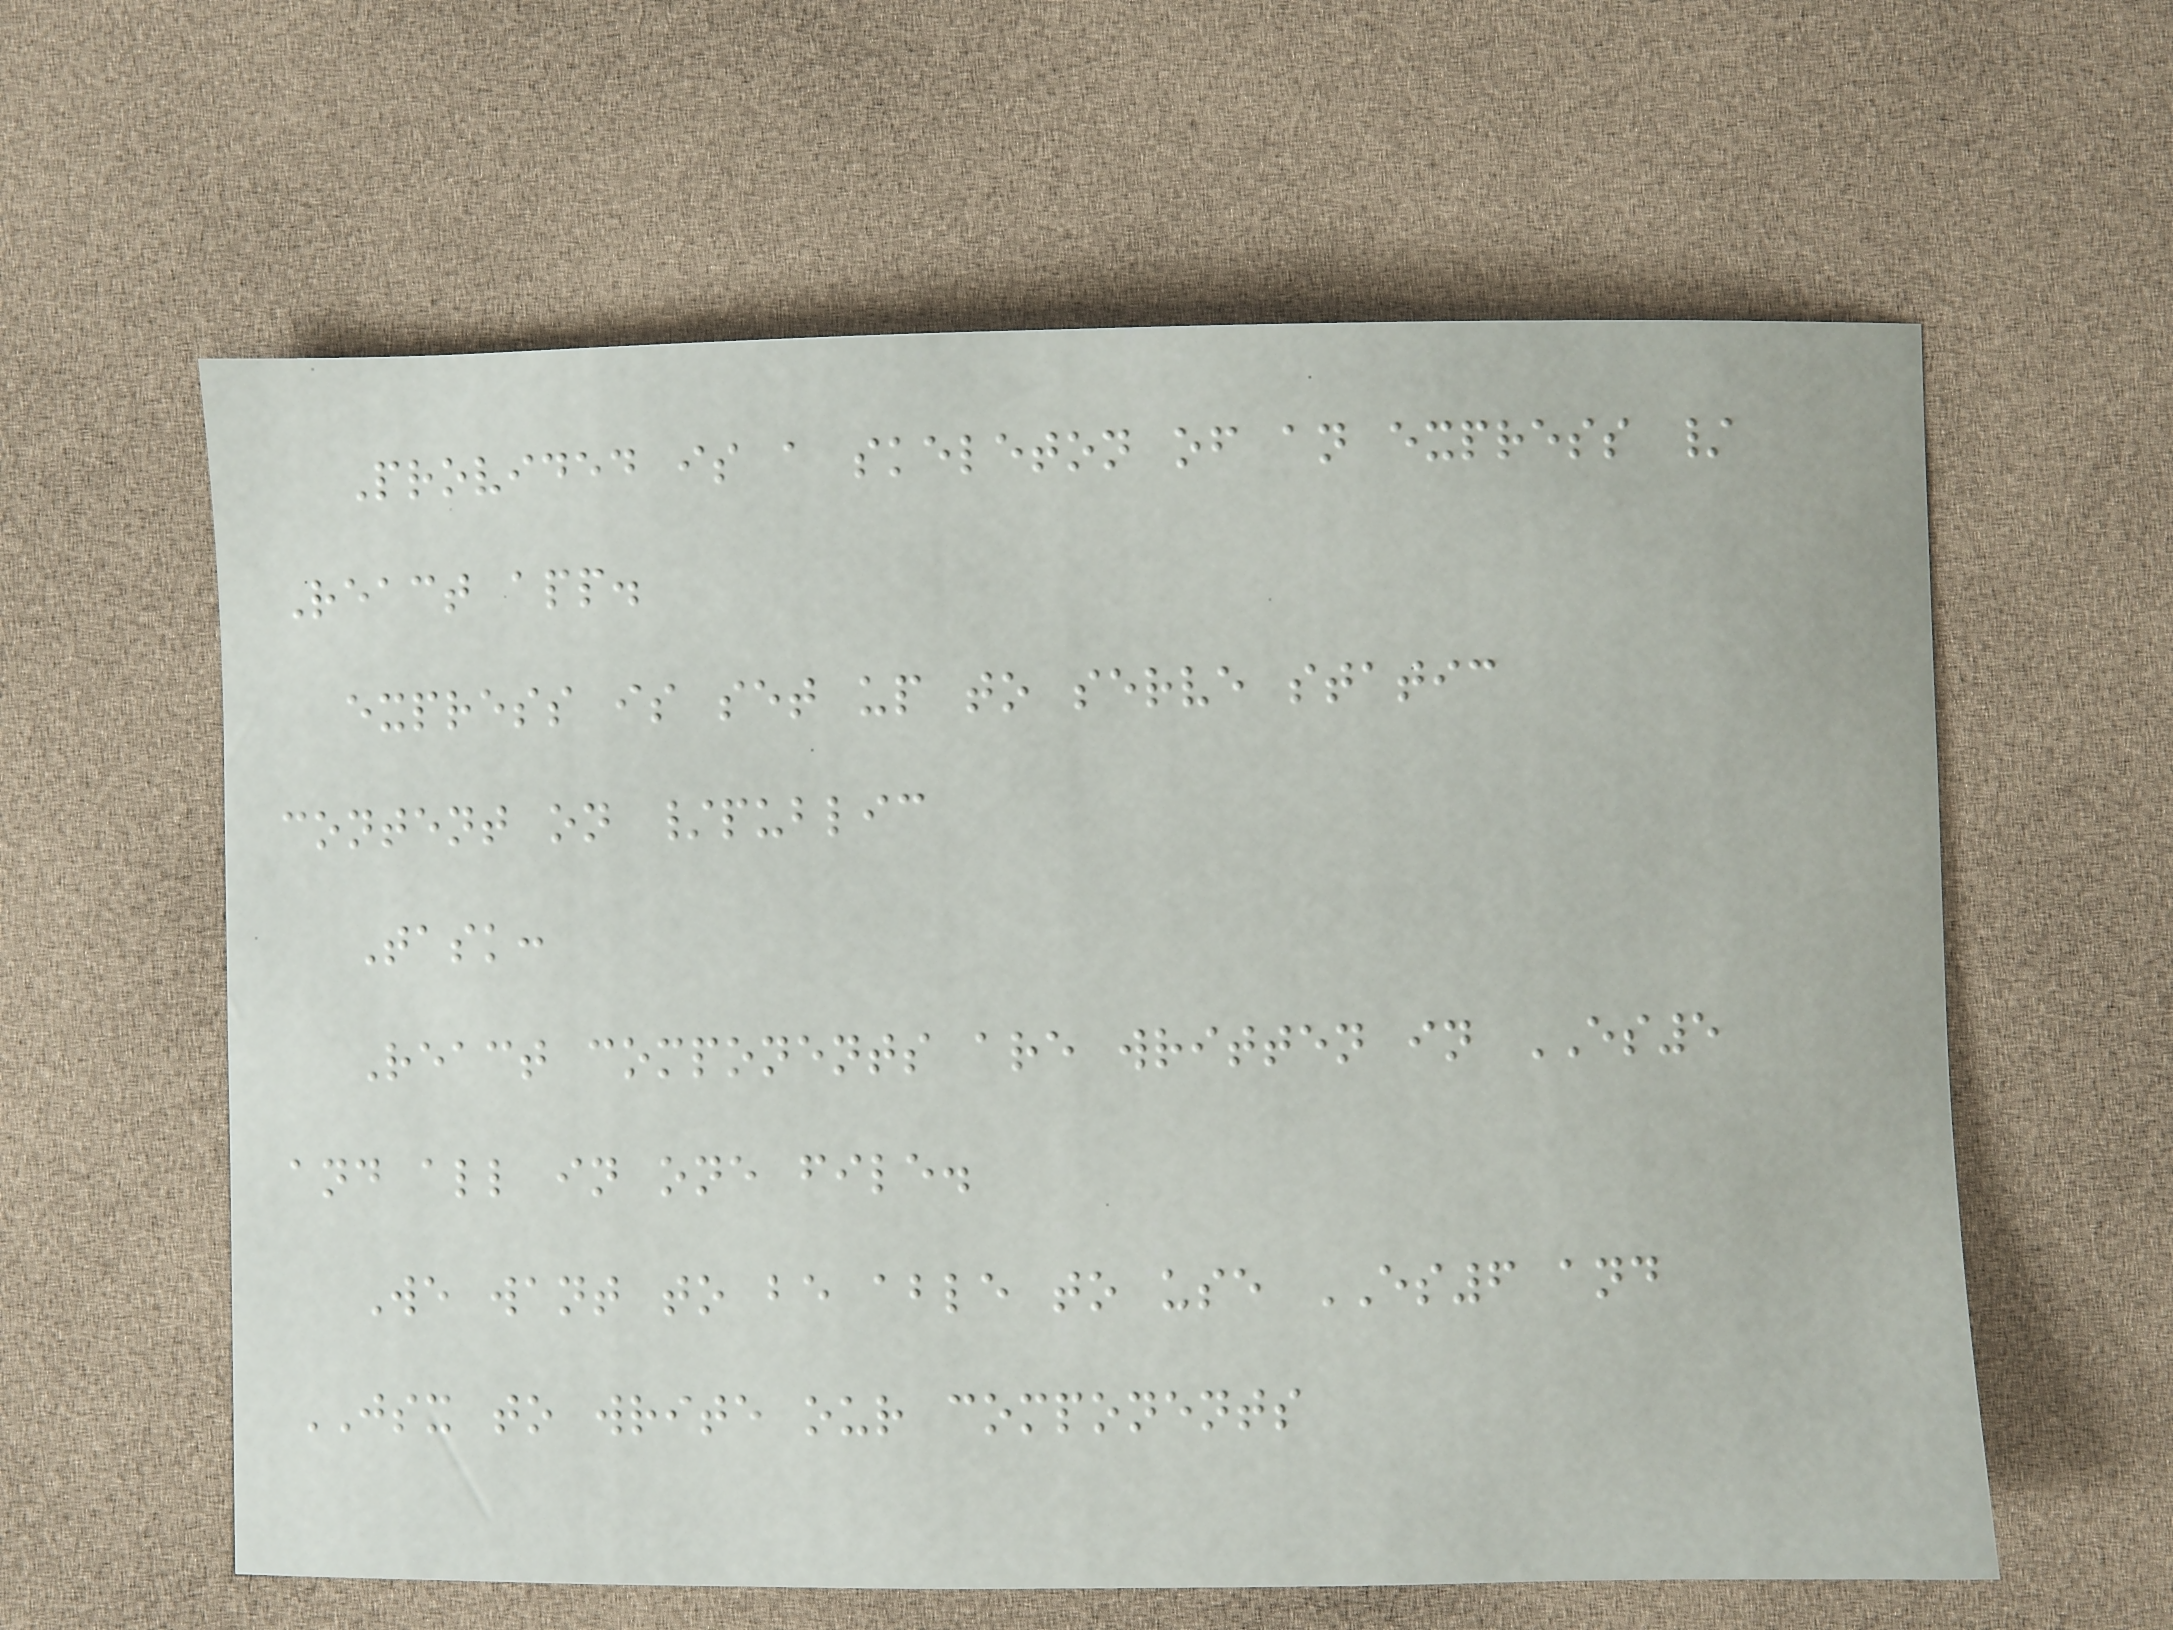Provided is a skeleton of an express /
React app.
express is set up to serve static
content on /public
Task:
React components are written in ES5
and all in one file.
We want to be able to use ES6 and
JSX to write our components
